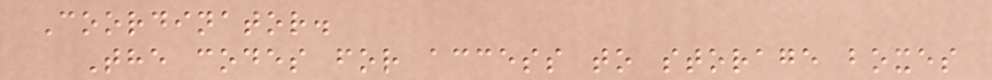Coordinator.
The codes for access to storage boxes
